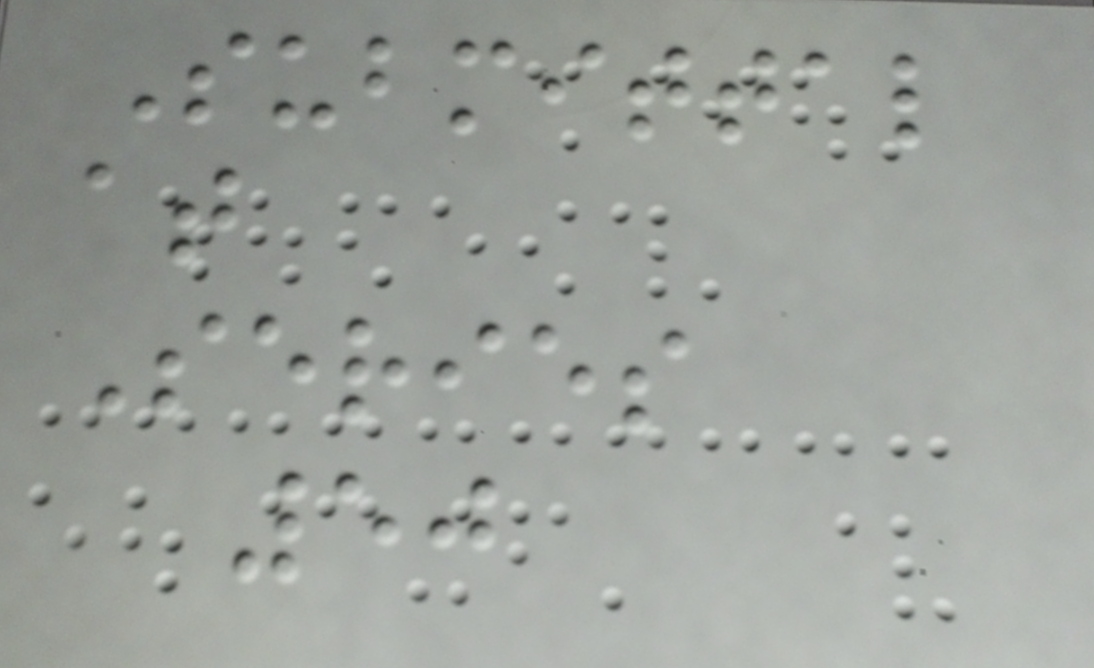Submittal
at
Series
50
